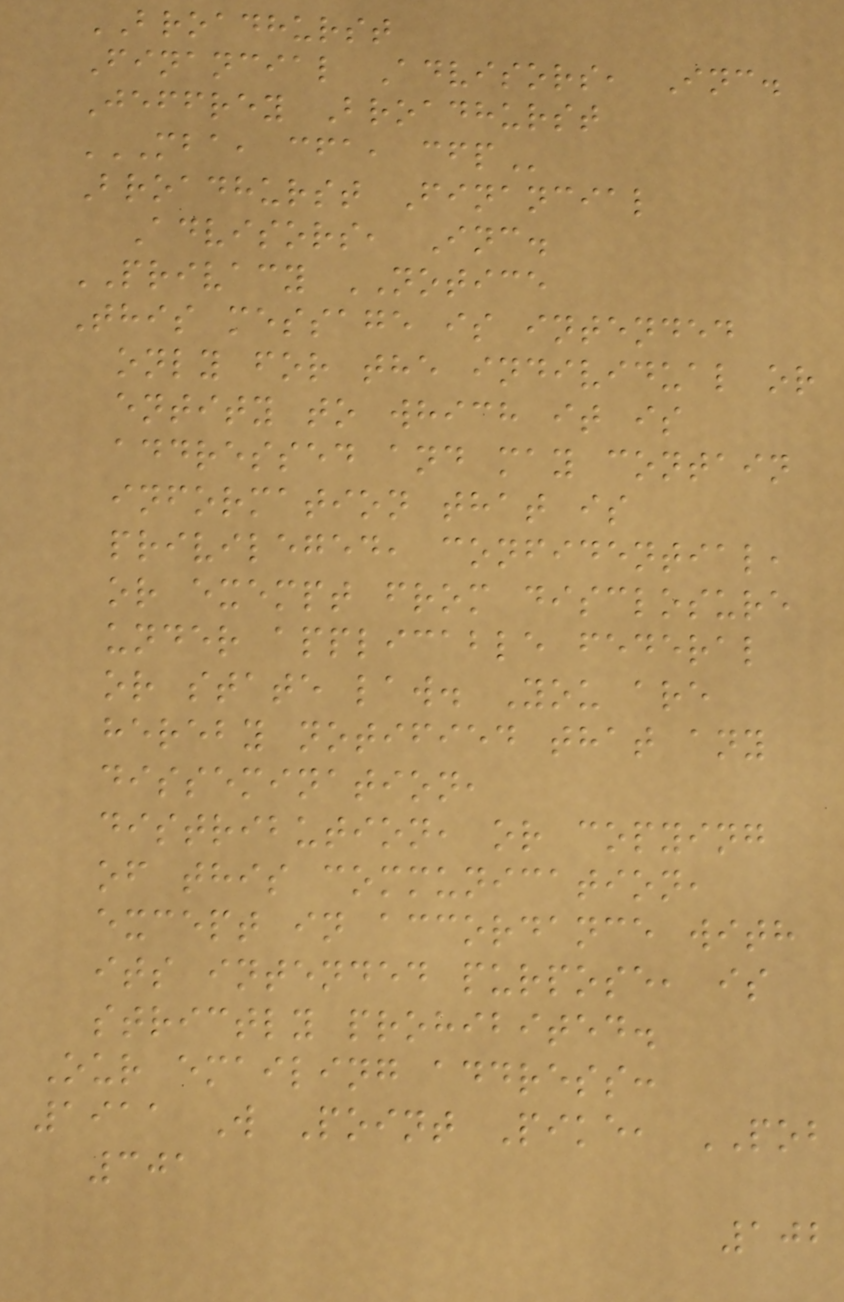BROADHURST
Financial Advisors, Inc.
Jeffrey Broadhurst
MBA, CFA, CFP
Broadhurst Financial
Advisors, Inc.
PRIVACY NOTICE
This message is intended
only for the individual or
entity to which it is
addressed and may contain
information that is
privileged, confidential,
or exempt from disclosure
under applicable federal
or state law. You are
hereby notified that any
dissemination,
distribution, or copying
of this communication,
except in accordance with
its intended purpose, is
strictly prohibited.
Our emailing address:
1911 W Point Pike, POB
301
102
